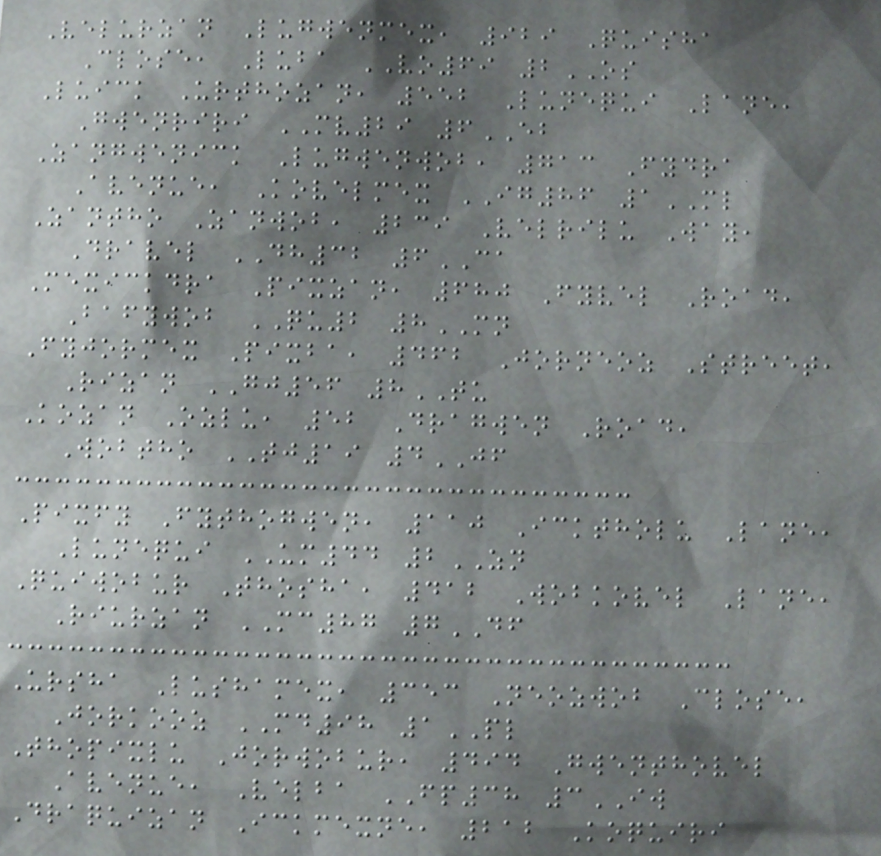Velurzan Lugwenmex, 929 Quisha
Close, Luba VO69 2OS
Luick Urthozan, 552 Lunequi Lane,
Gwenriri MV29 6EB
Zangwenick Lugwenwob, 713 Fydra
Avenue, Kovelmex IG86 1ML
Zantho Zanwob, 239 Velrilu Way,
Dravel DH32 6CA
Mexickdra Pixzan, 680 Fyvel Road,
Bafywob QU2 8MN
Fyjormex Pixba, 462 Jorneoz Street,
Rizan GJ56 8TU
Kozan Ozlu, 52 Dragwen Road,
Wobtho TJ19 4JF
Pixfy Fythogwen, 110 Icktholu Lane,
Lunequi UM44 2ZN
Quiwobur Thosha, 412 Wobkovel Lane,
Riurzan MC87 7DF
Ursha Lushamex, 353 Neozwob Close,
Jorkooz MD98 1PL
Thopixlu Jorwobur, 494 Gwenthovel
Avenue, Velba FP38 3IW
Draquizan Ickmexne, 212 Koquiri
